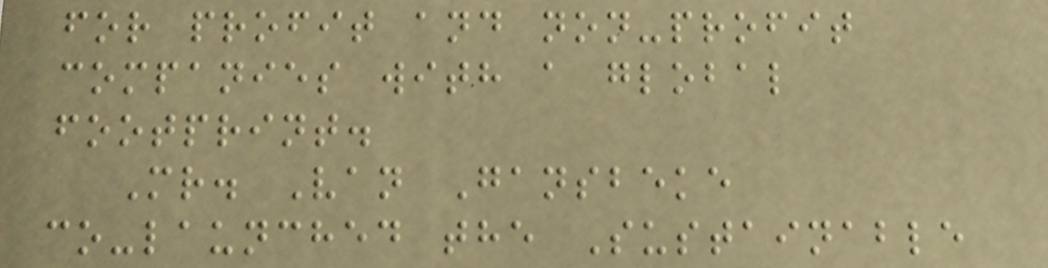for profit and non-profit
companies with a global
footprint.
Mr. Van Gansbeke
co-launched the Sustainable
